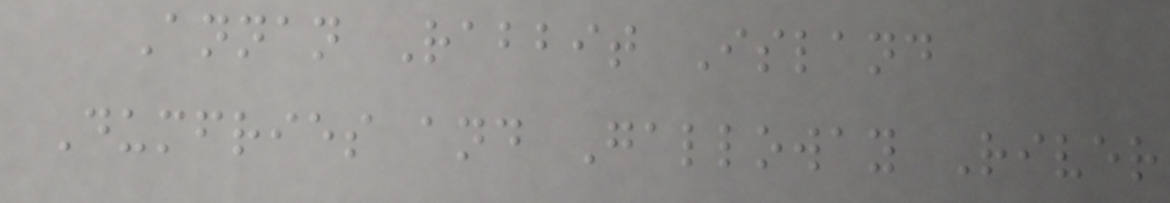Annan Rabbit Island
Dumfries and Galloway River
